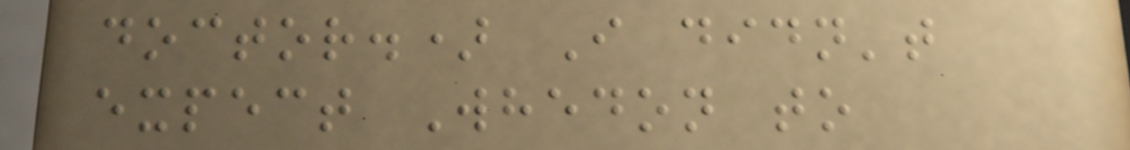doctor.) I didn't
expect Whedon to
